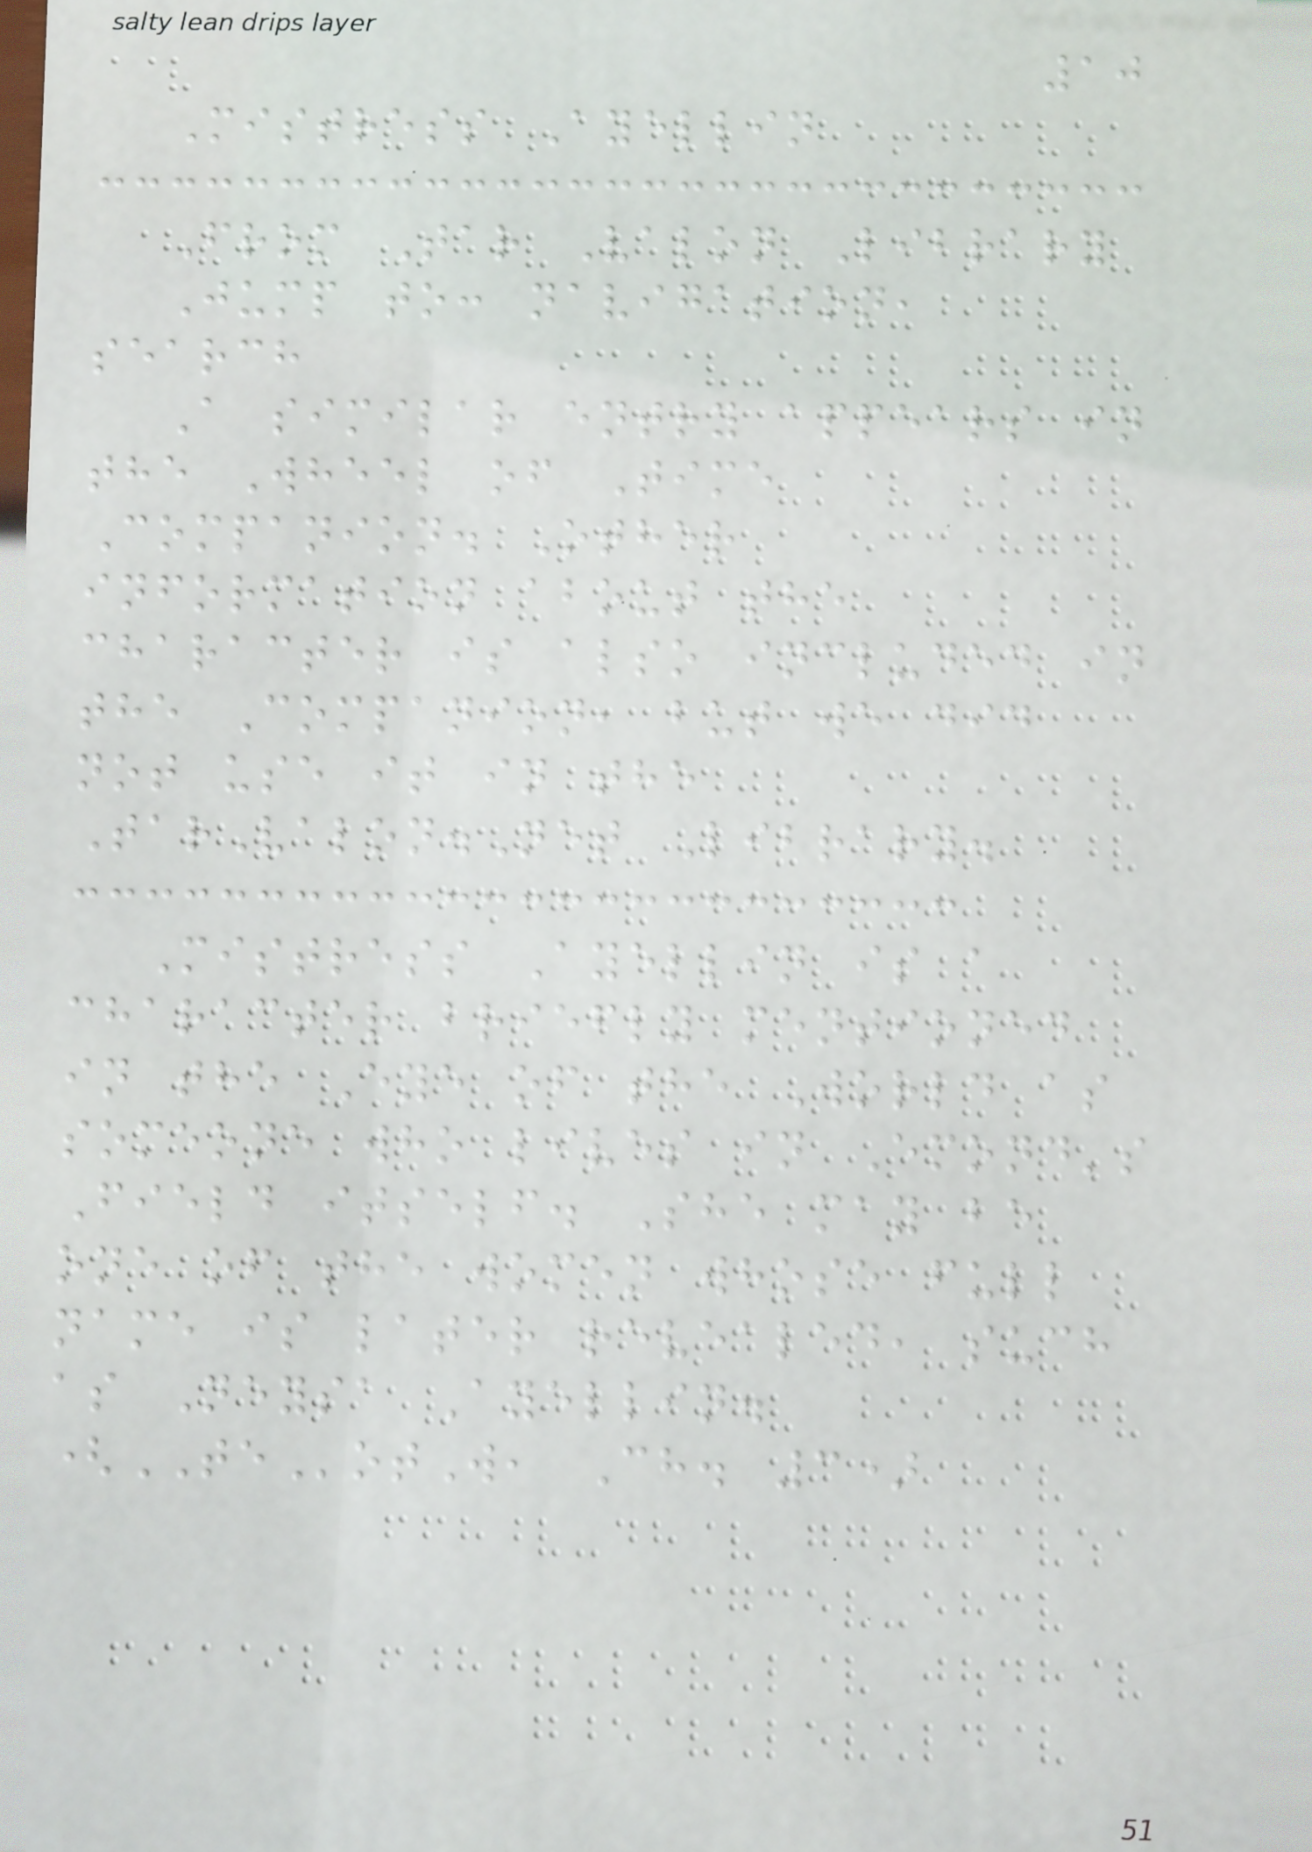10
Mistress Ayellin
From Tar Valon Library
Jump to: navigation,
search
A similar entry appears in
the Wheel of Time
Companion. Other
information about the
character is also included in
the Companion, but we did
not use it in the
TarValon.Net Library.
Mistress Ayellin is a
character briefly mentioned
in the Eye of the World as
someone who lives in Emond's
Field itself. She may be
one of the women whose full
name is later revealed, such
as Neysa Ayellin.
(TEotW, Ch. 3)
